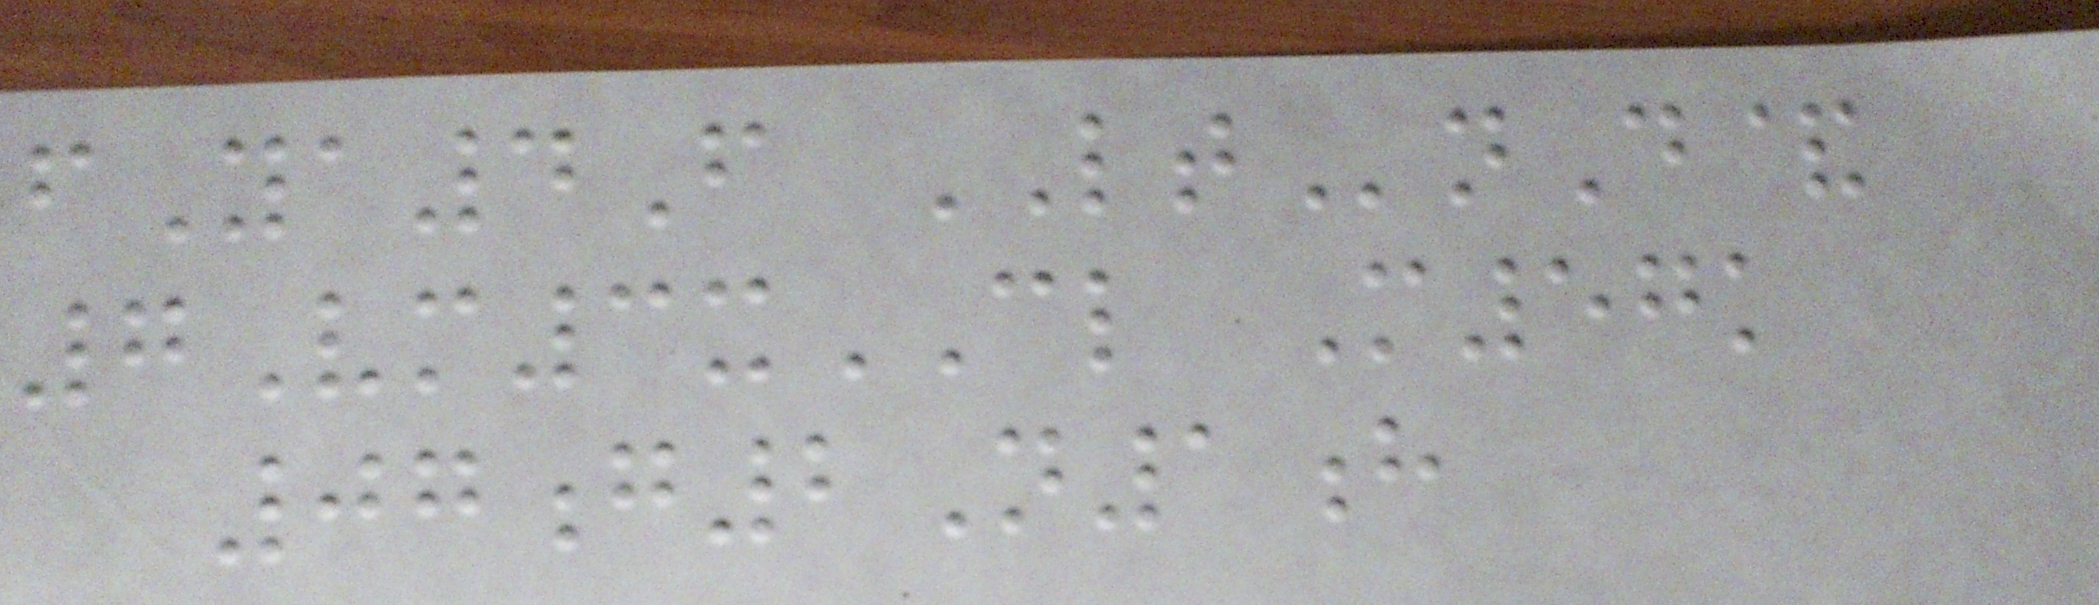fYa4F LTnD&
7Vm3xCL M57k
07g2N1h
